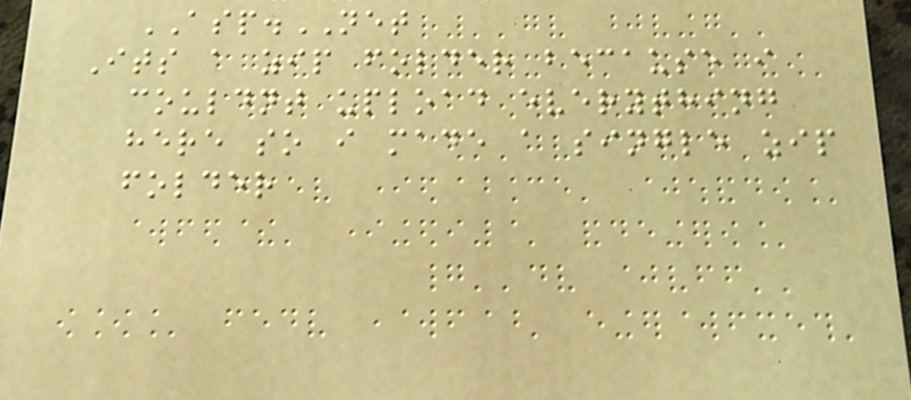ASP.NET
Its a zip folder because i
couldnt upload everything
here so i made a single zip
folder
